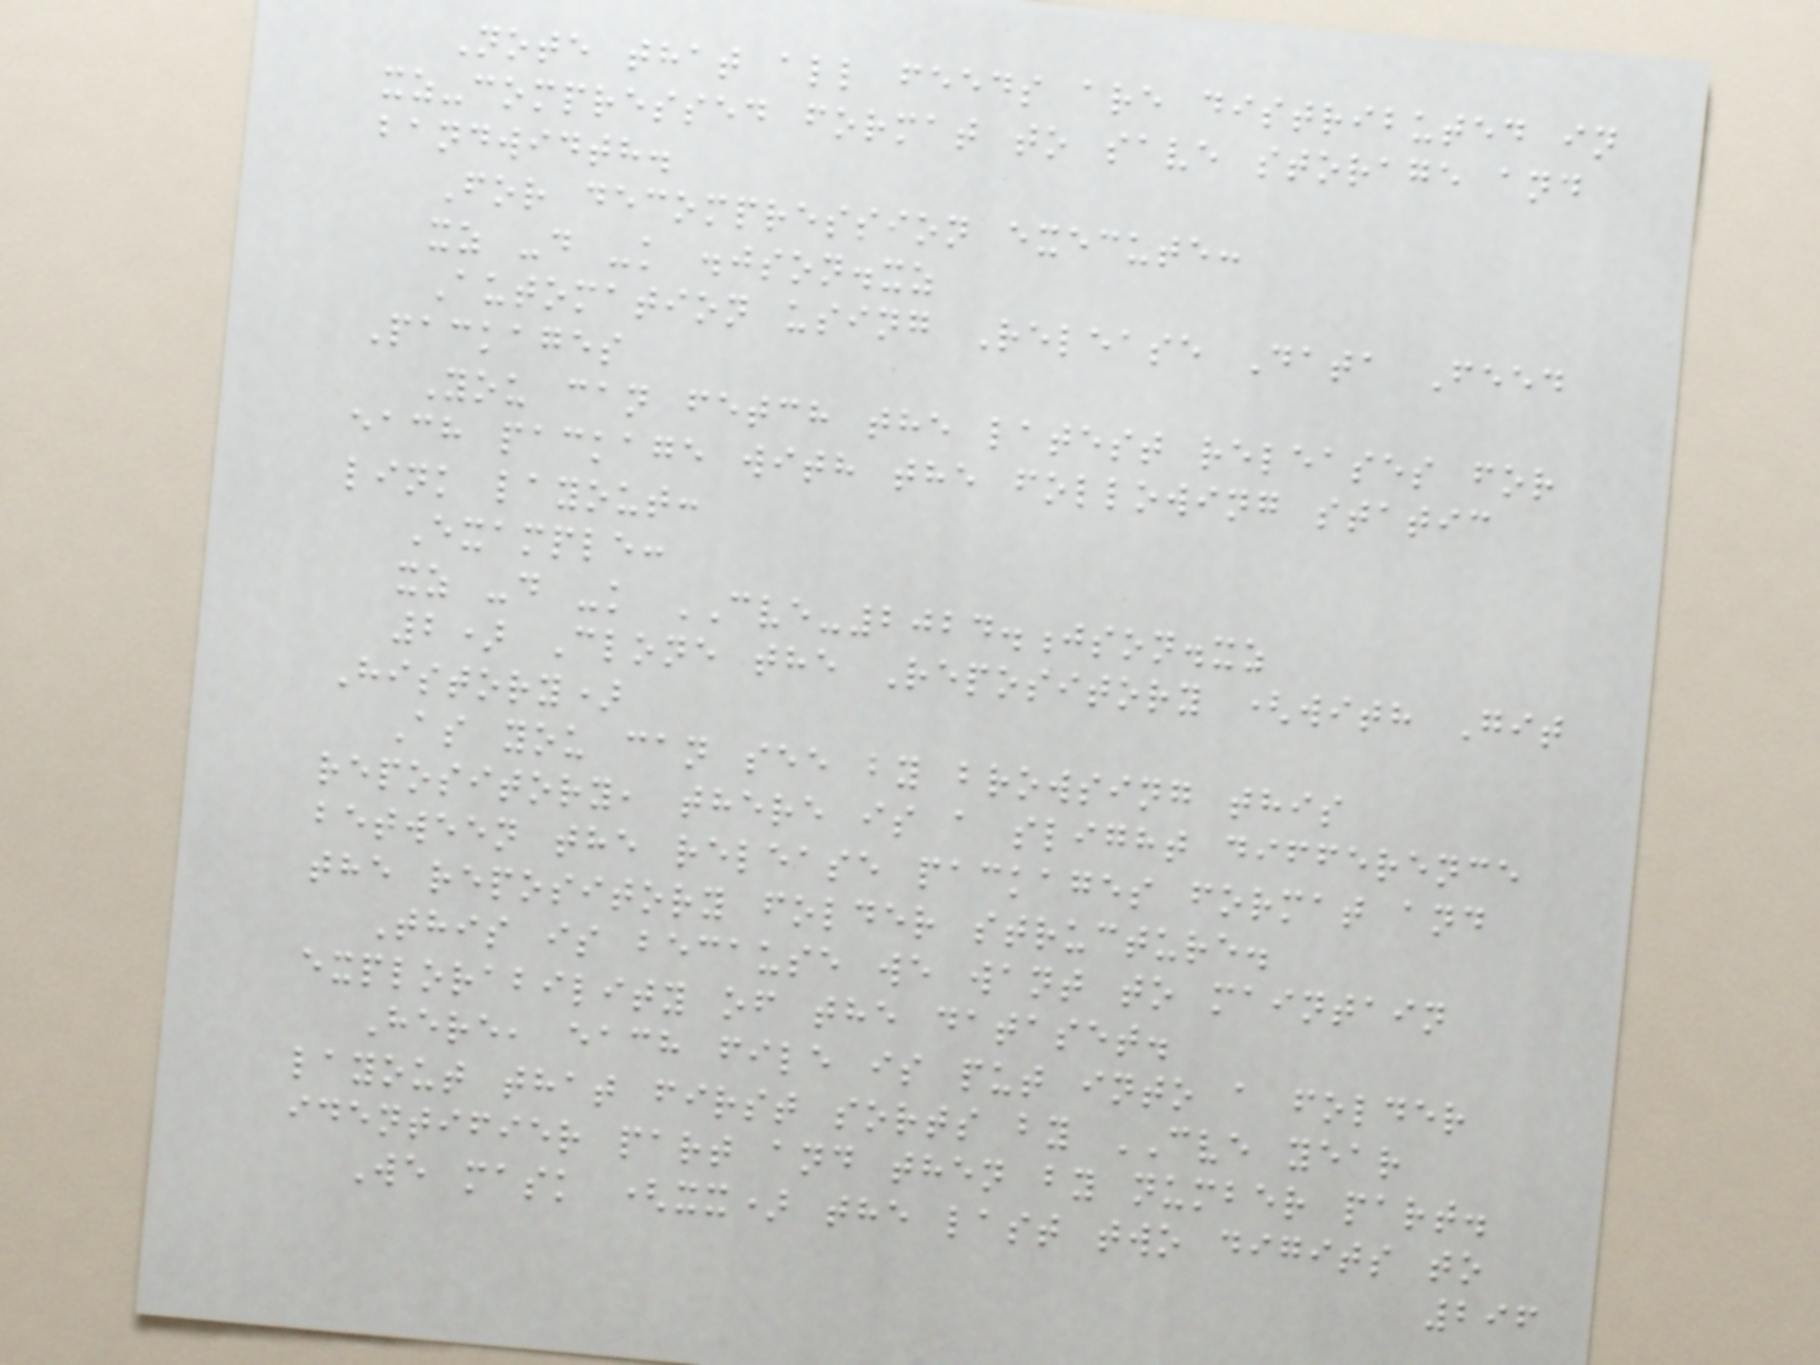Note that all feeds are distributed in
xz-compressed format to save storage and
bandwidth.
For decompression execute:
xz -d -k .json.xz
Automation using Release Data Feed
Packages
You can fetch the latest releases for
each package with the following static
link layout:
Example:
xz -d -k CVE-2024.json.xz
2) Clone the Repository (with Git
History)
As you can see by browsing this
repository, there is a slight difference
between the release packages format and
the repository folder structure.
This is because we want to maintain
explorability of the dataset.
Here, each file is put into a folder
layout that first sorts by CVE year
identifier part and then by number part.
We mask (xx) the last two digits to
296
